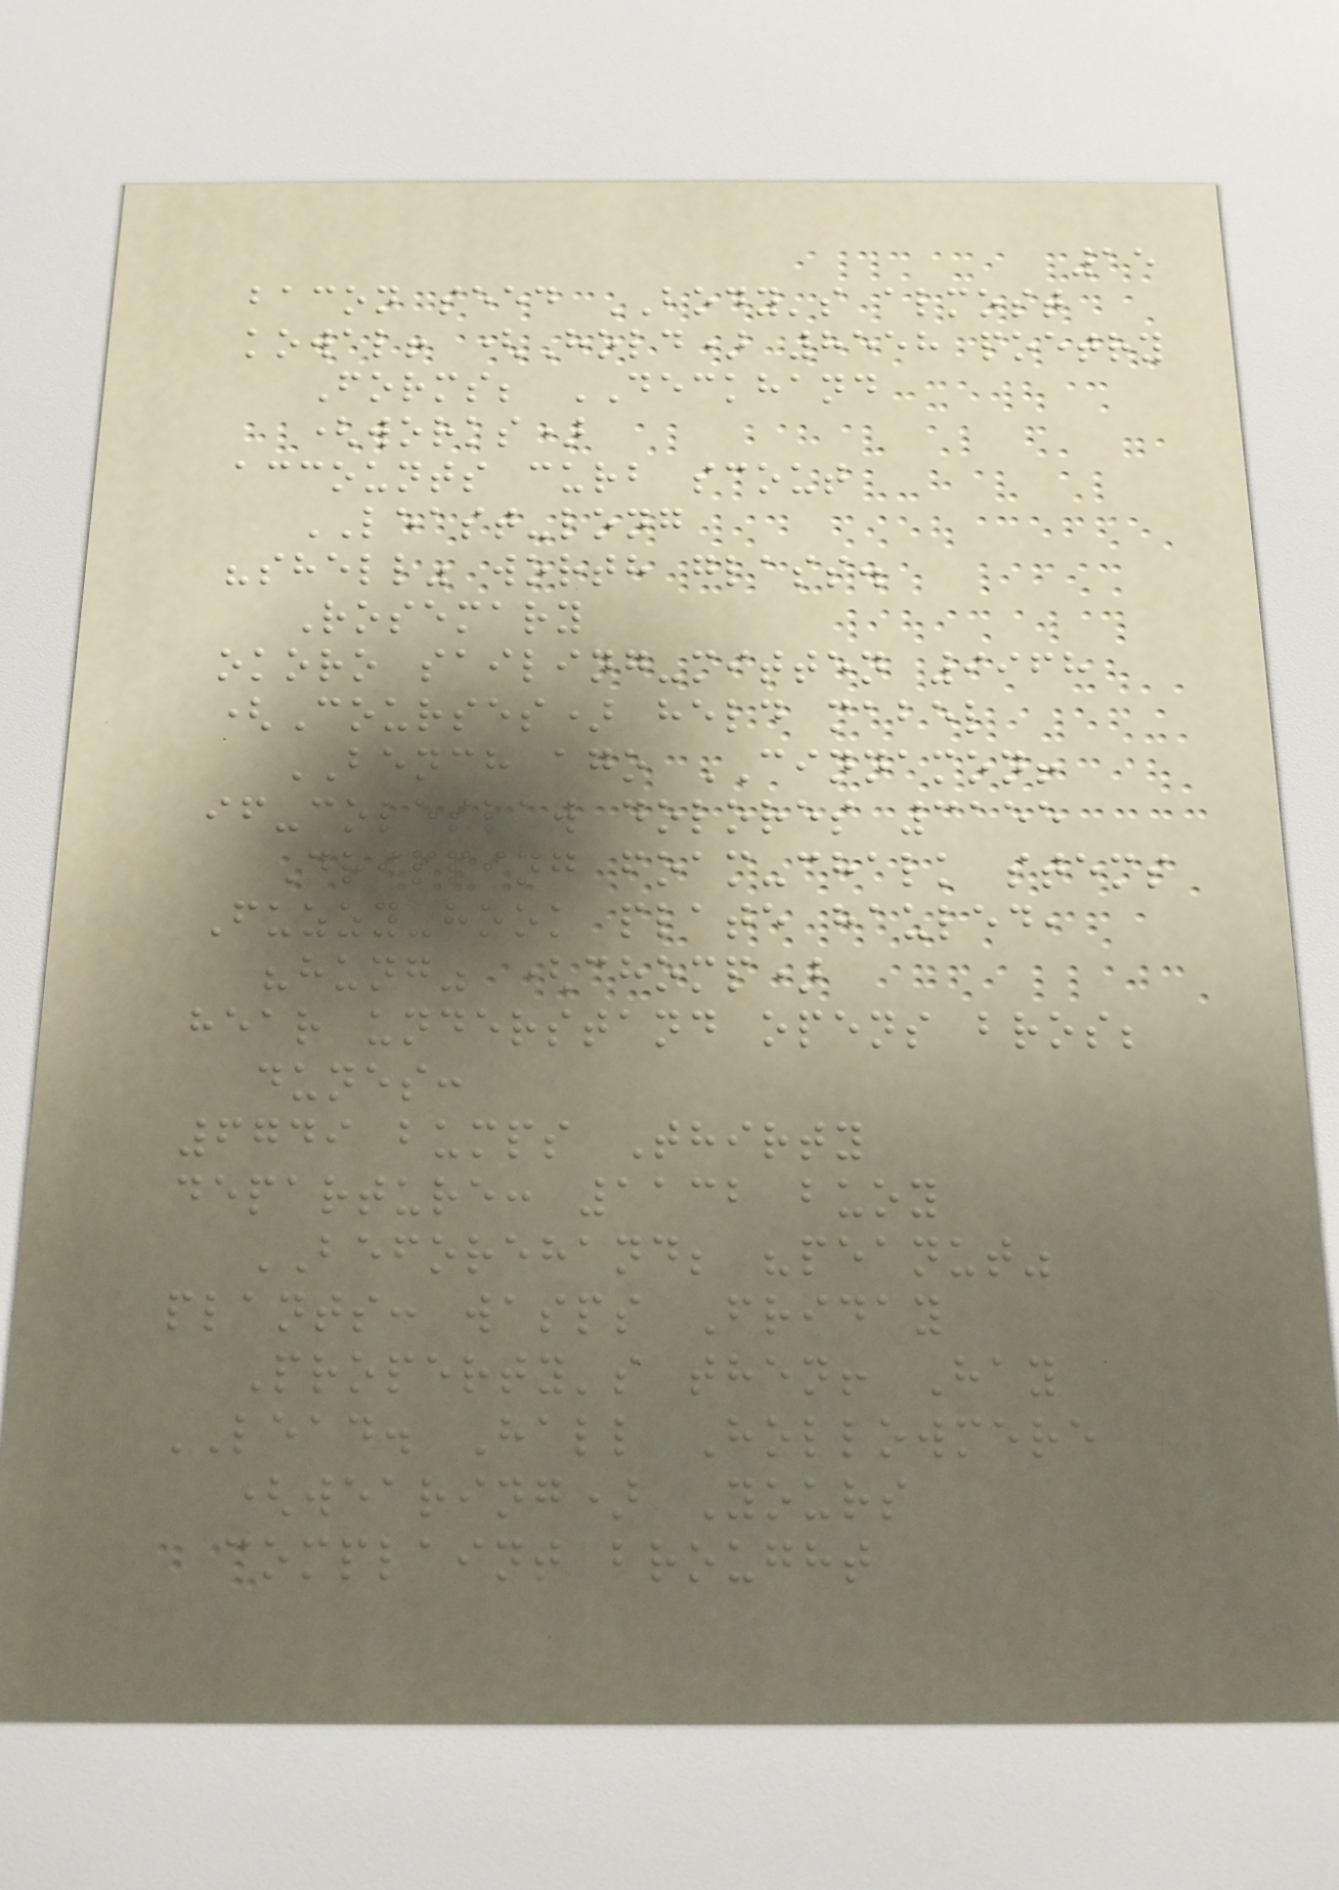15
bacon seed BODY's almost
kowal! (Hold) 8558 poetry
Forms; DECKHAND
(works)
accounts curb scout
LEAST-long
"shell" worth glass.
Rosemary
okoro sailing-mitten 9968
(Courses) held mabel
BENCH ago CINNAMON!
if-coleslaw dolores 3155
Dripping foam-chalk stems
Fuzzy-hook plate hauled,
"hung" (chomp)
hear understand opens bros;
dunes:
6749 bumps Thirty
departure: 1132 buoy
BEFOREHAND; "peanut"
plants: wasps Friday
Property's then! Hay
LEAD. Hall Hollowmere
(wearing) Yours
complaint brought
